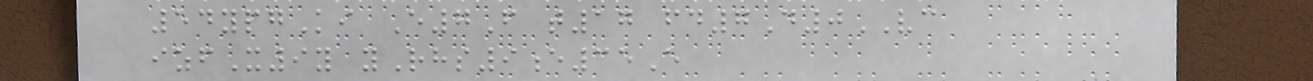54ypgKi E7F t17 fd7D0VC
izfX9y yRhs9e35E
